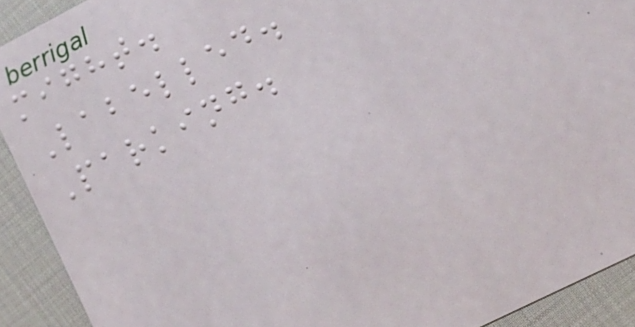might.
Labelled.
Parking.
